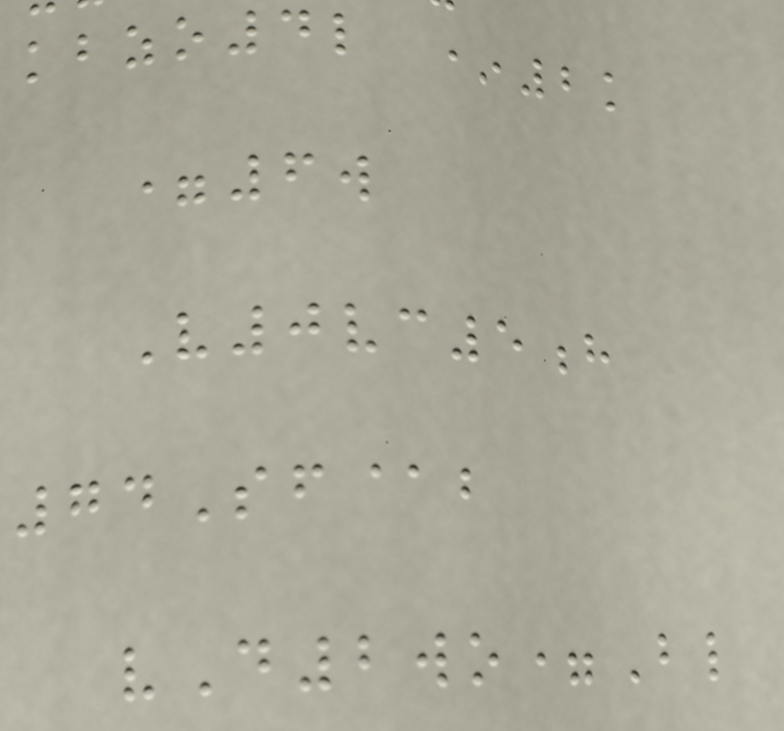kbzo4l *2k
=6w
V0vc5h
74Sf@b
vD2wo=Bl
